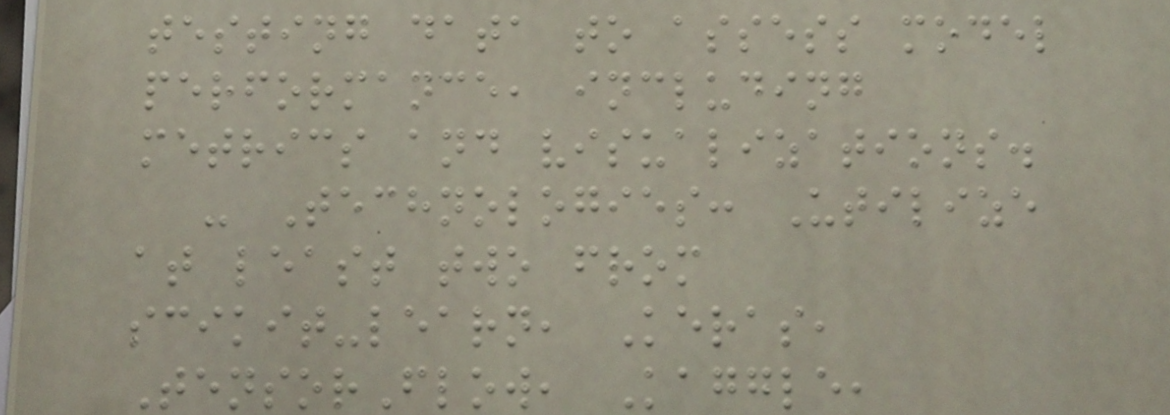testing data to assess model
performance, including
metrics and visualizations.
- Technologies: Utilize
at least two from
scikit-learn, Keras,
TensorFlow, Kaggle,
